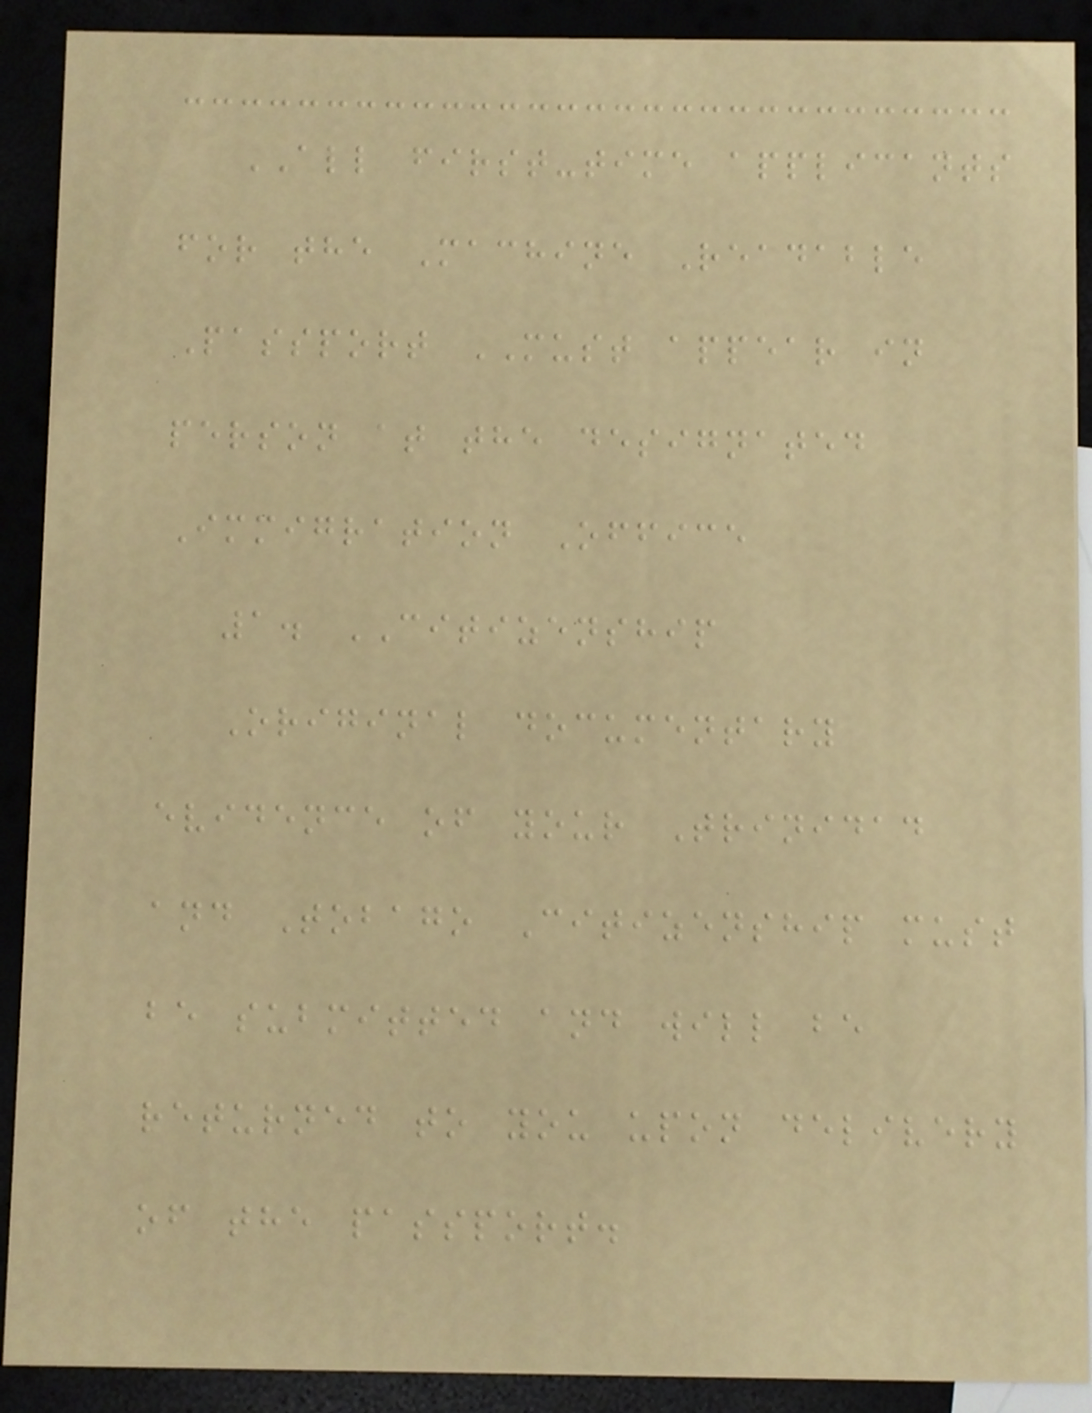ALL first-time applicants
for the Machine Readable
Passport MUST appear in
person at the designated
Immigration Office
1. CITIZENSHIP
Original documentary
evidence of your Trinidad
and Tobago Citizenship must
be submitted and will be
returned to you upon delivery
of the passport.
